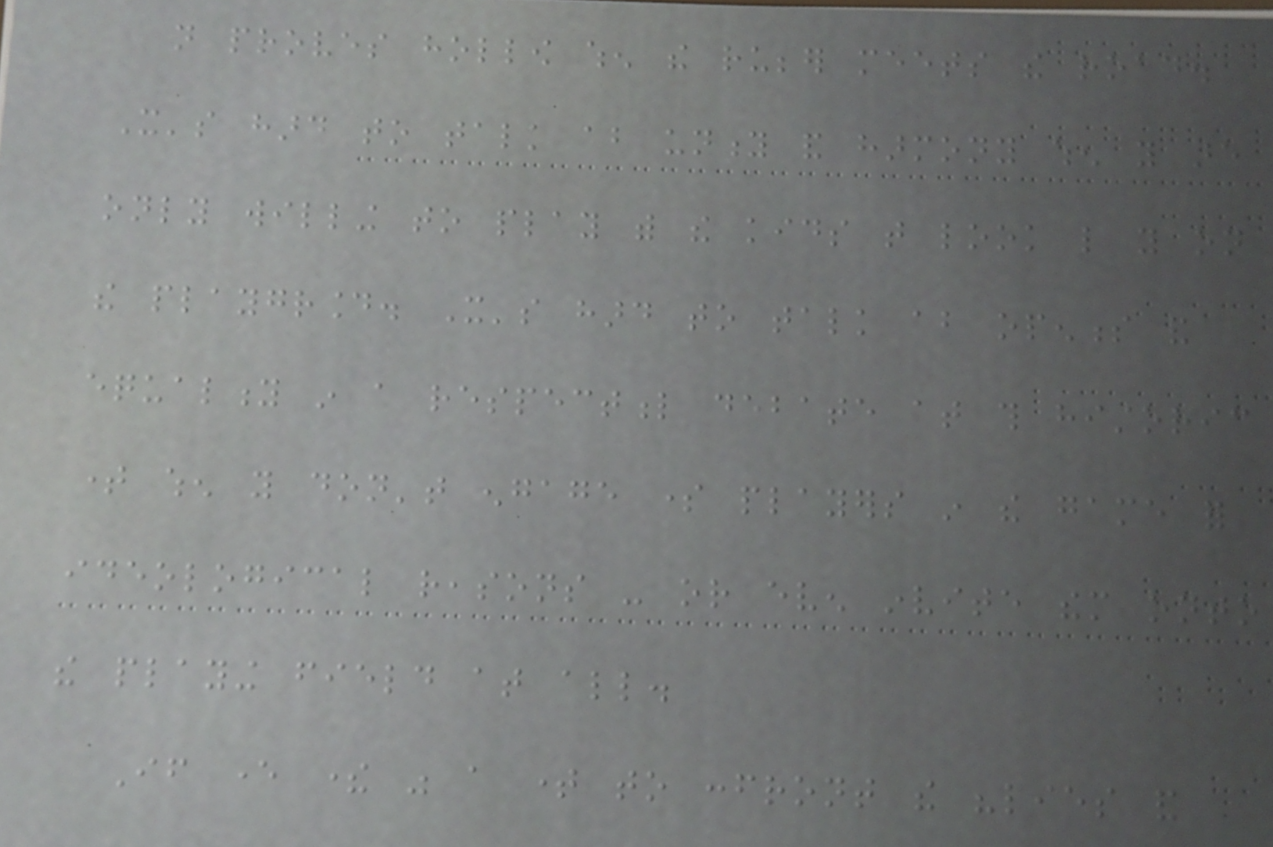not proves hollow when the rubber meets the road.
It's hard to talk about unity and harmony when you are
only willing to play with the kids that look like you on
the playground. It's hard to talk about openness and
equality in a respectful debate at this historic
time when you don't engage some players in the game for
ideological reasons - or even invite them onto
the playing field at all.
If ever there was a time to confront the "lies and
